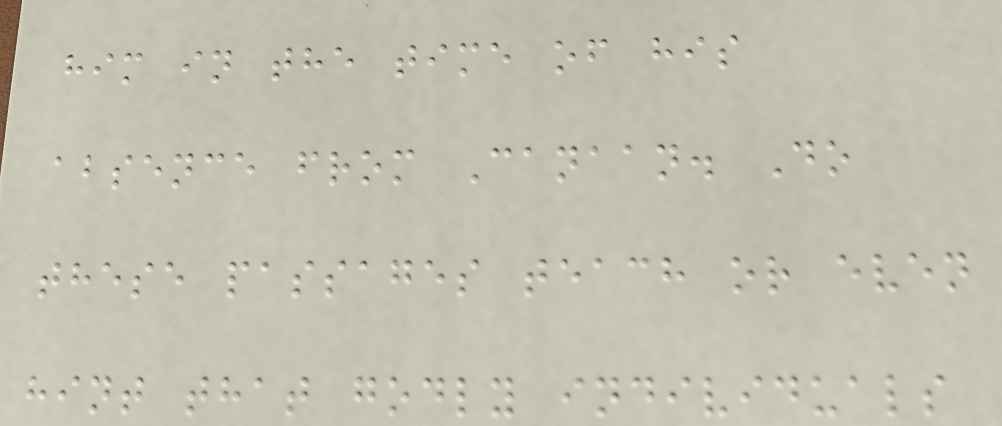him in the time of his
absence from Canaan. Do
these passages teach or even
hint that godly individuals
